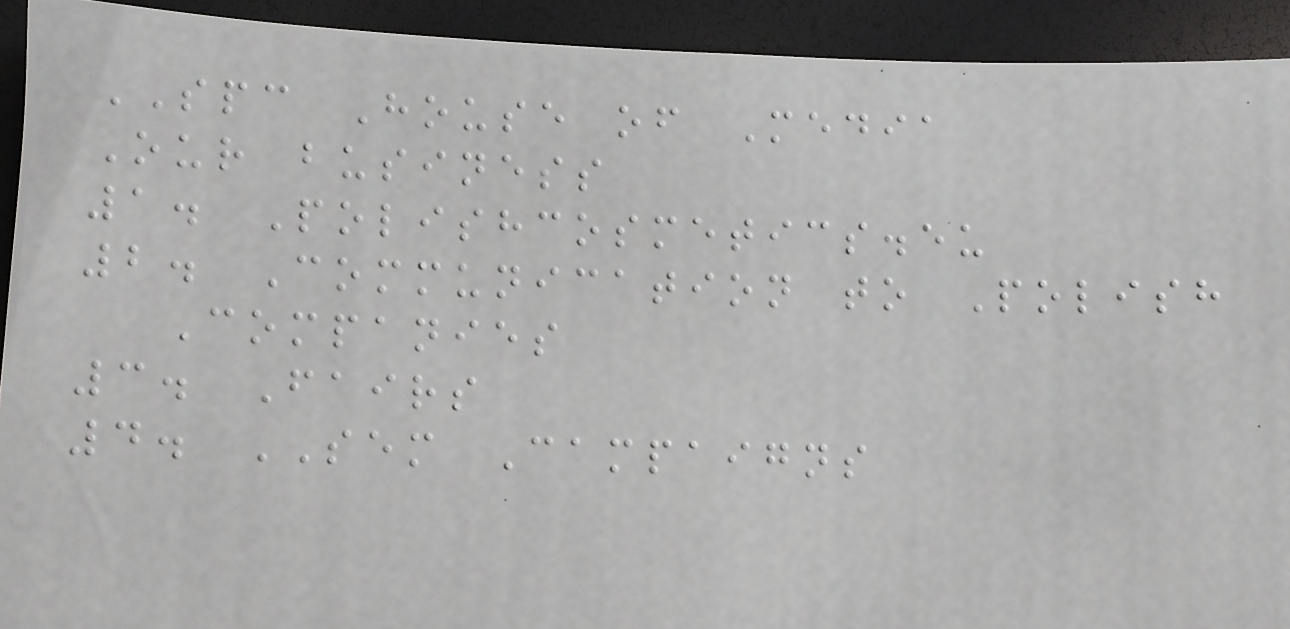SPC House of Media
Our business
1. Polishcosmetics.eu
2. Communication to Polish
Companies
3. Fairs
4. SEM Campaigns
